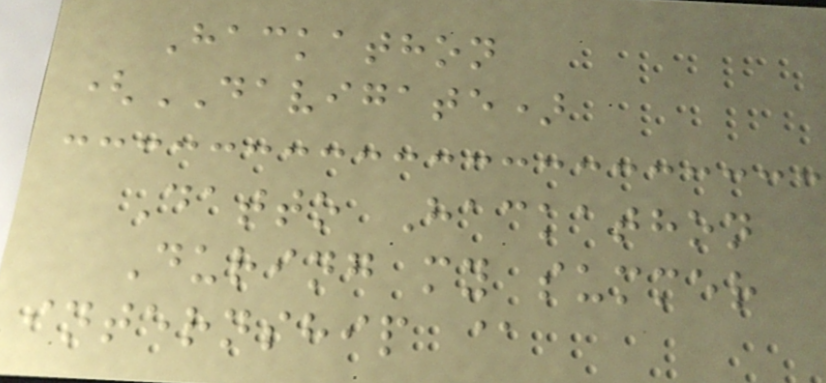Hackathon
(DAVIGATE)
Datto Hackathon
During my summer
internship @
